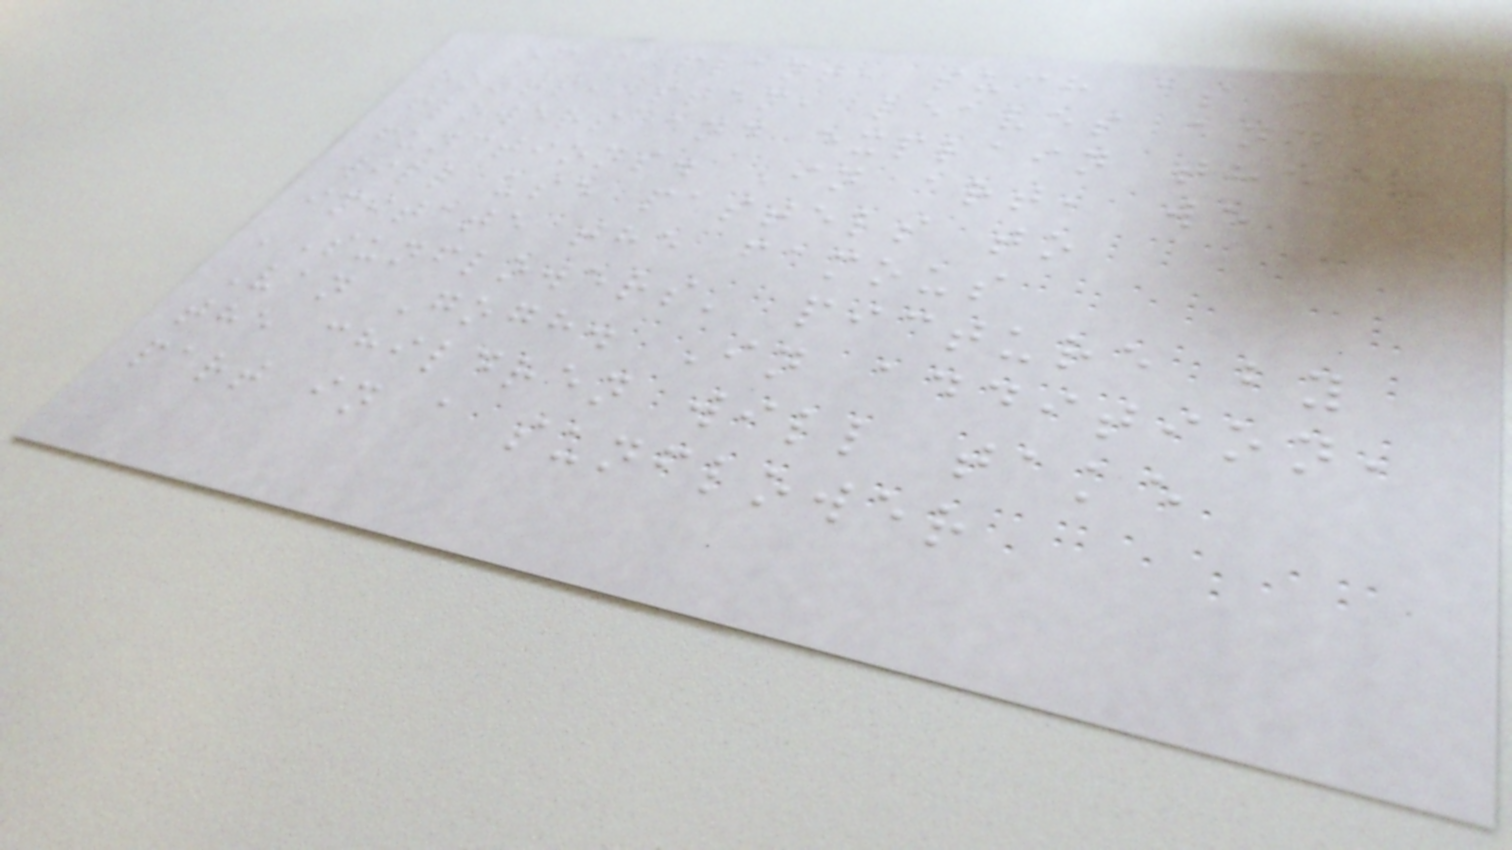of a plant, such as its
roots, stem, leaves and
flowers and explain their
functions. In art, we
will use pastels to
imitate the famous
'Sunflowers' picture by
Van Gogh. In addition,
the children will take
part in a sunflower
